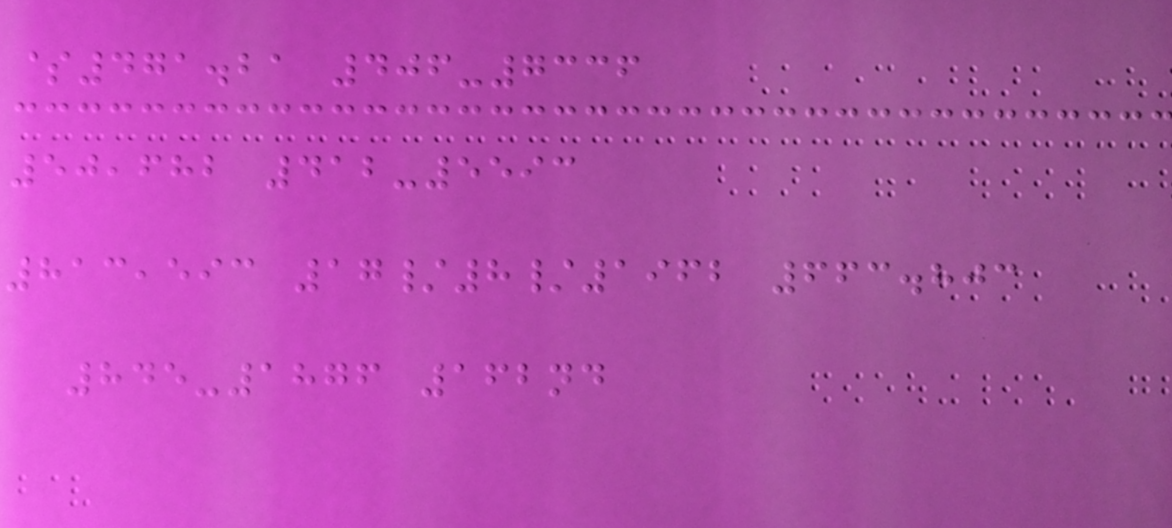$471.21 406-7336
50,682 412-5593
813,593 17/8/1962 663.803
845-1876 162nd
